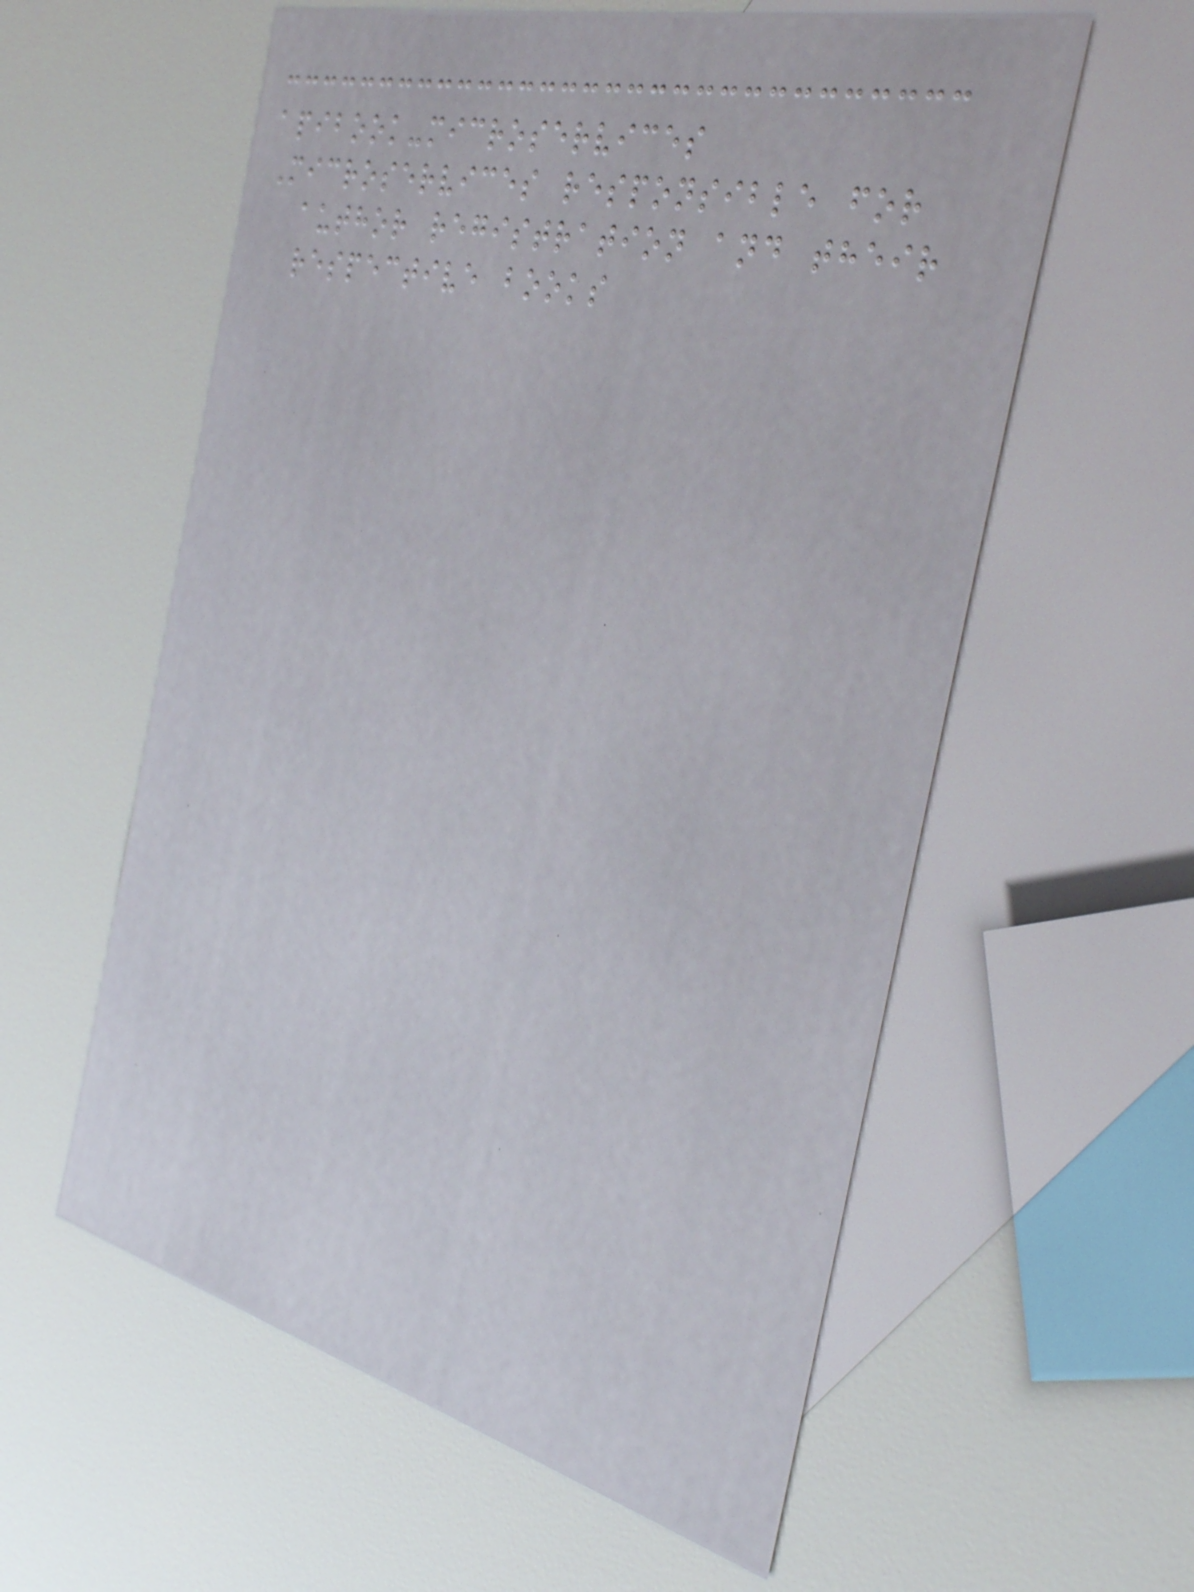apibook-microservices
Microservices responsible for
author registration and their
respective books
